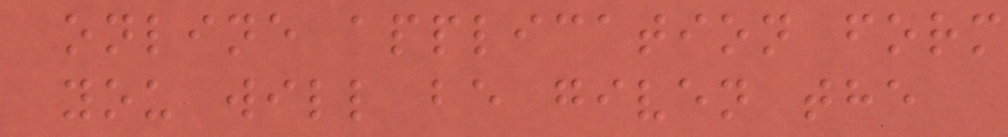online application form
you will be given the
